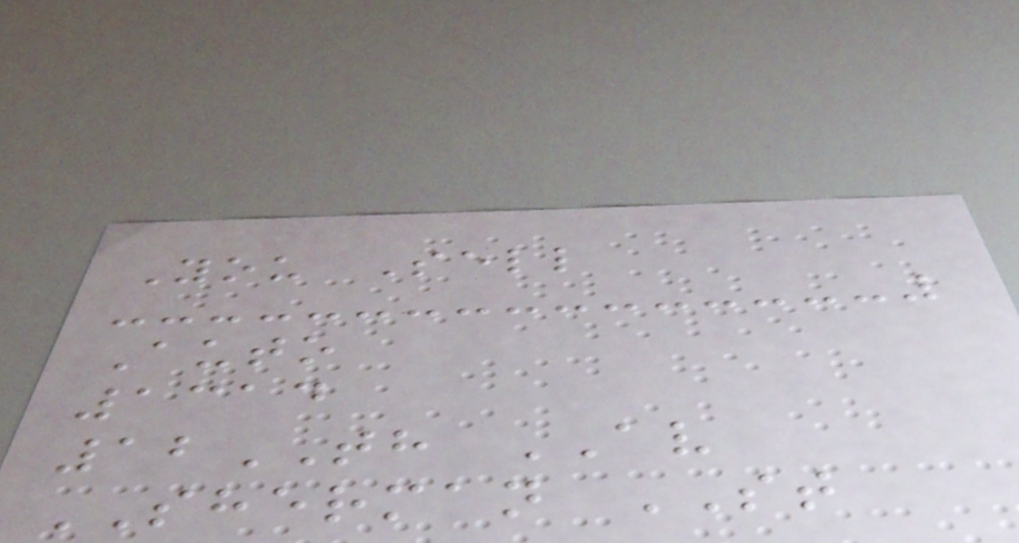You Sell
Auto
1314
12TH AV
SHERMAN ST
